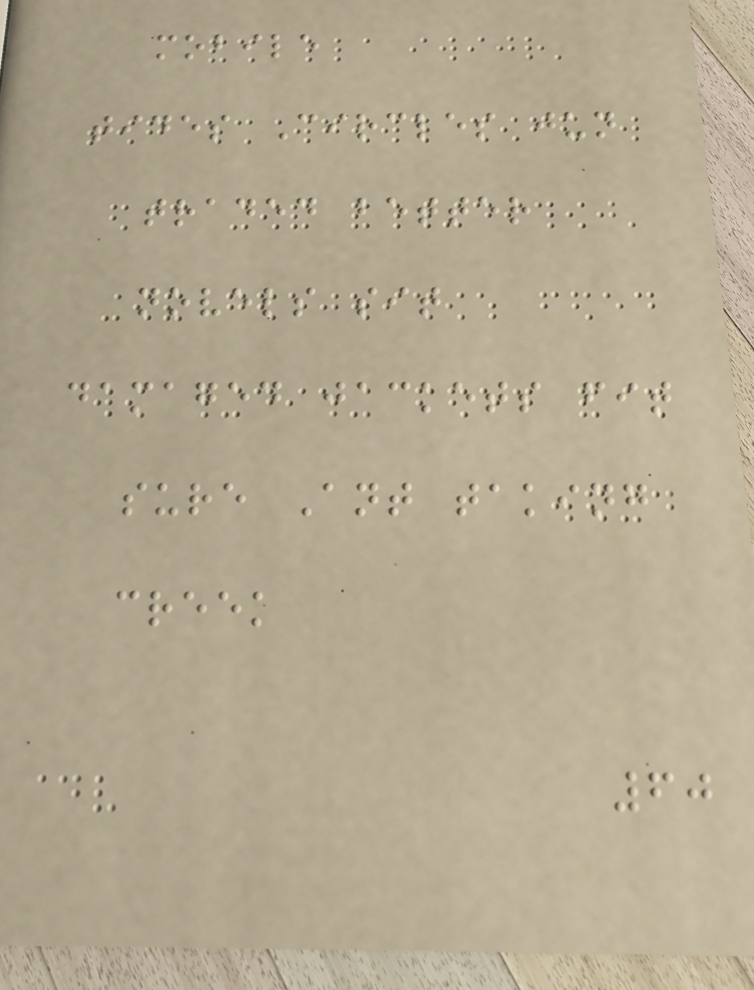mobile
tides Circles jun
traded better
novels sit
damaged jackets fit
sure Ant taking
creek
60
